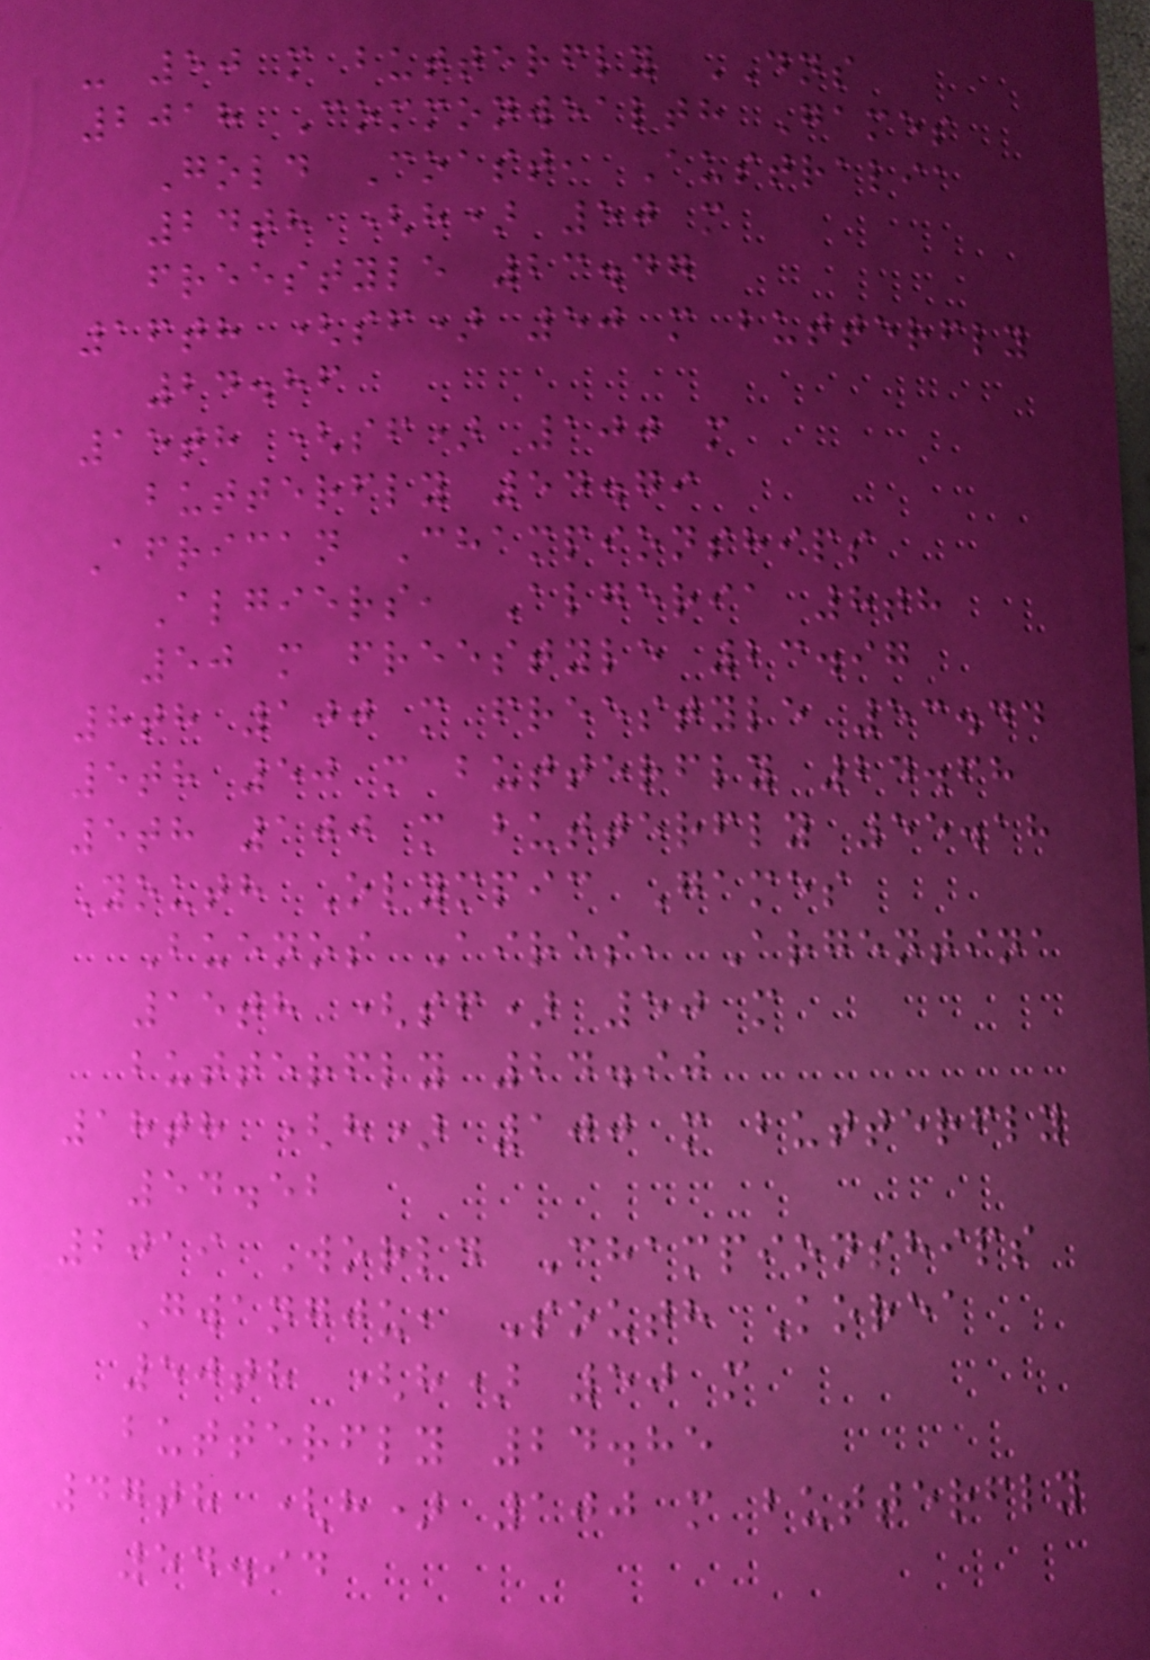- 50 m butterfly DNS
2018 Commonwealth Games
Gold Coast, Australia
24th (h) 50 m
freestyle 23.47
16th (sf) 50 m butterfly
24.86
15th (sf) 100 m
butterfly 54.79
African Championships
Algiers, Algeria 8th
50 m freestyle 23.97
8th 100 m freestyle 53.44
5th 50 m butterfly 24.68
5th 100 m butterfly 55.18
Youth Olympic Games
Buenos Aires, Argentina
15th (sf) 50 m
butterfly 24.90
18th (h) 100 m butterfly
54.52
2019 World Championships
Gwangju, South Korea
50th (h) 50 m
butterfly 24.85
47th (h) 100 m butterfly
54.94
